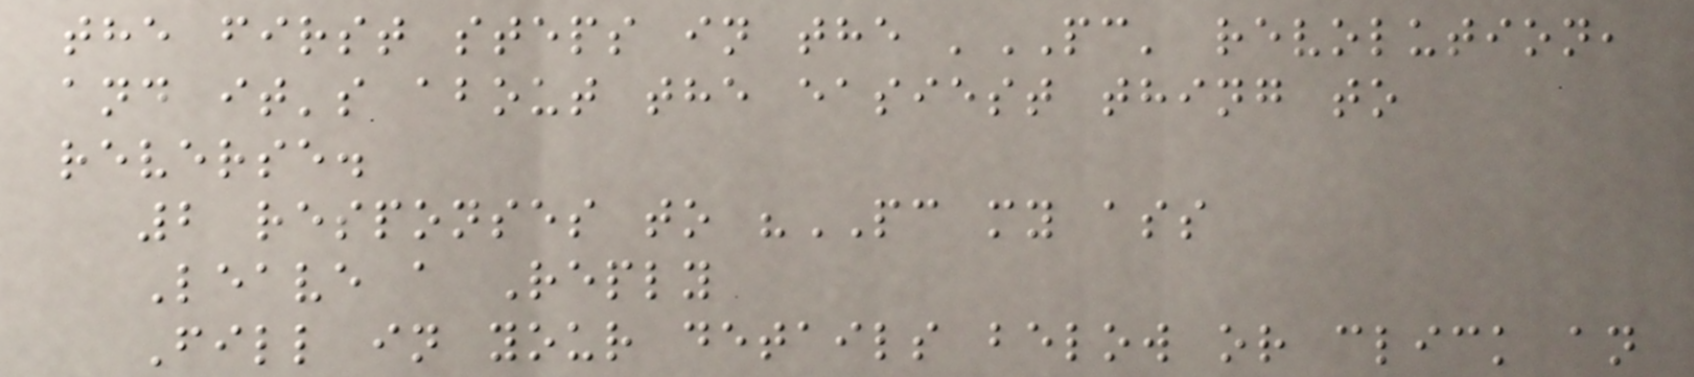the first steps in the 'PC' revolution,
and it's about the easiest thing to
reverse.
2 responses to "PC my ass
Leave a Reply
Fill in your details below or click an
